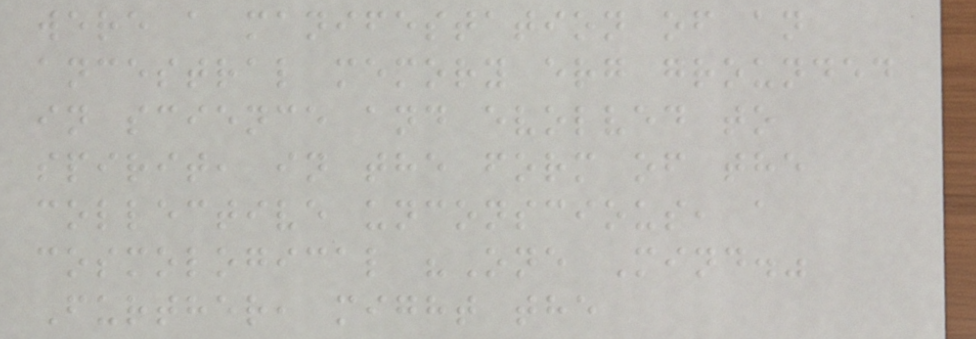were a manifestation of an
ancestral memory erg grounded
in science and evolved to
spirit, in the form of the
collective unconscious, a
cosmological "One Mind."
Further, might the
